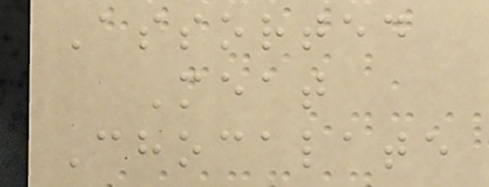Assorted
Meat
Chocalate
